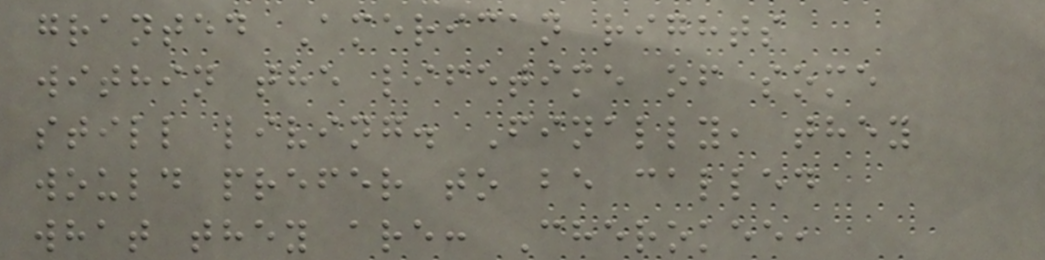granted American rights
within the lifetime of some
still living. Finally, they
would prefer to be called
what they are: Cherokee,
